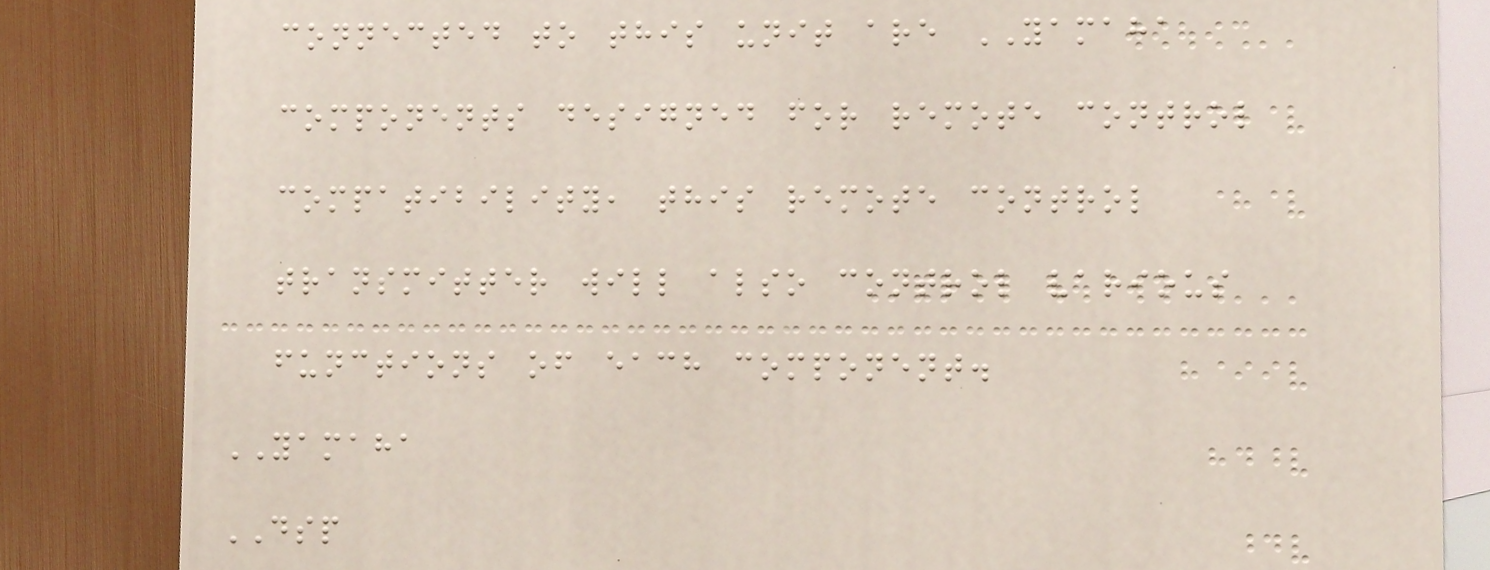connected to this unit are YAMAHA
components designed for remote control
compatibility, this remote control
transmitter will also control various
functions of each component.
YAMAHA
DSP
